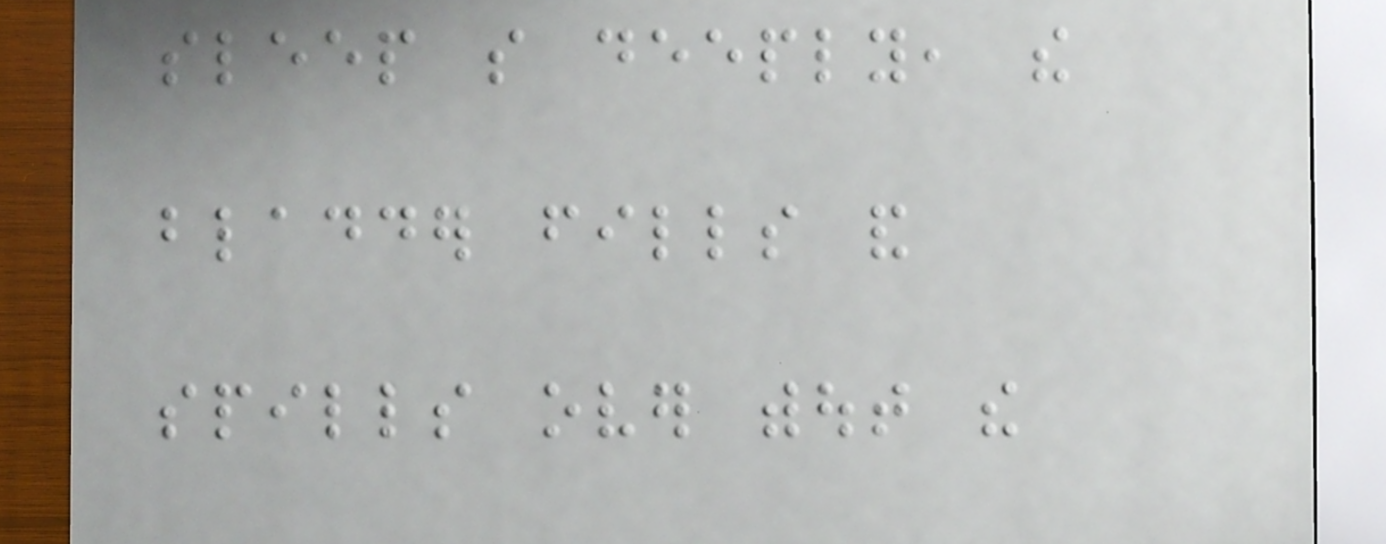sleep so deeply, the
bladder fills and
spills over without the
